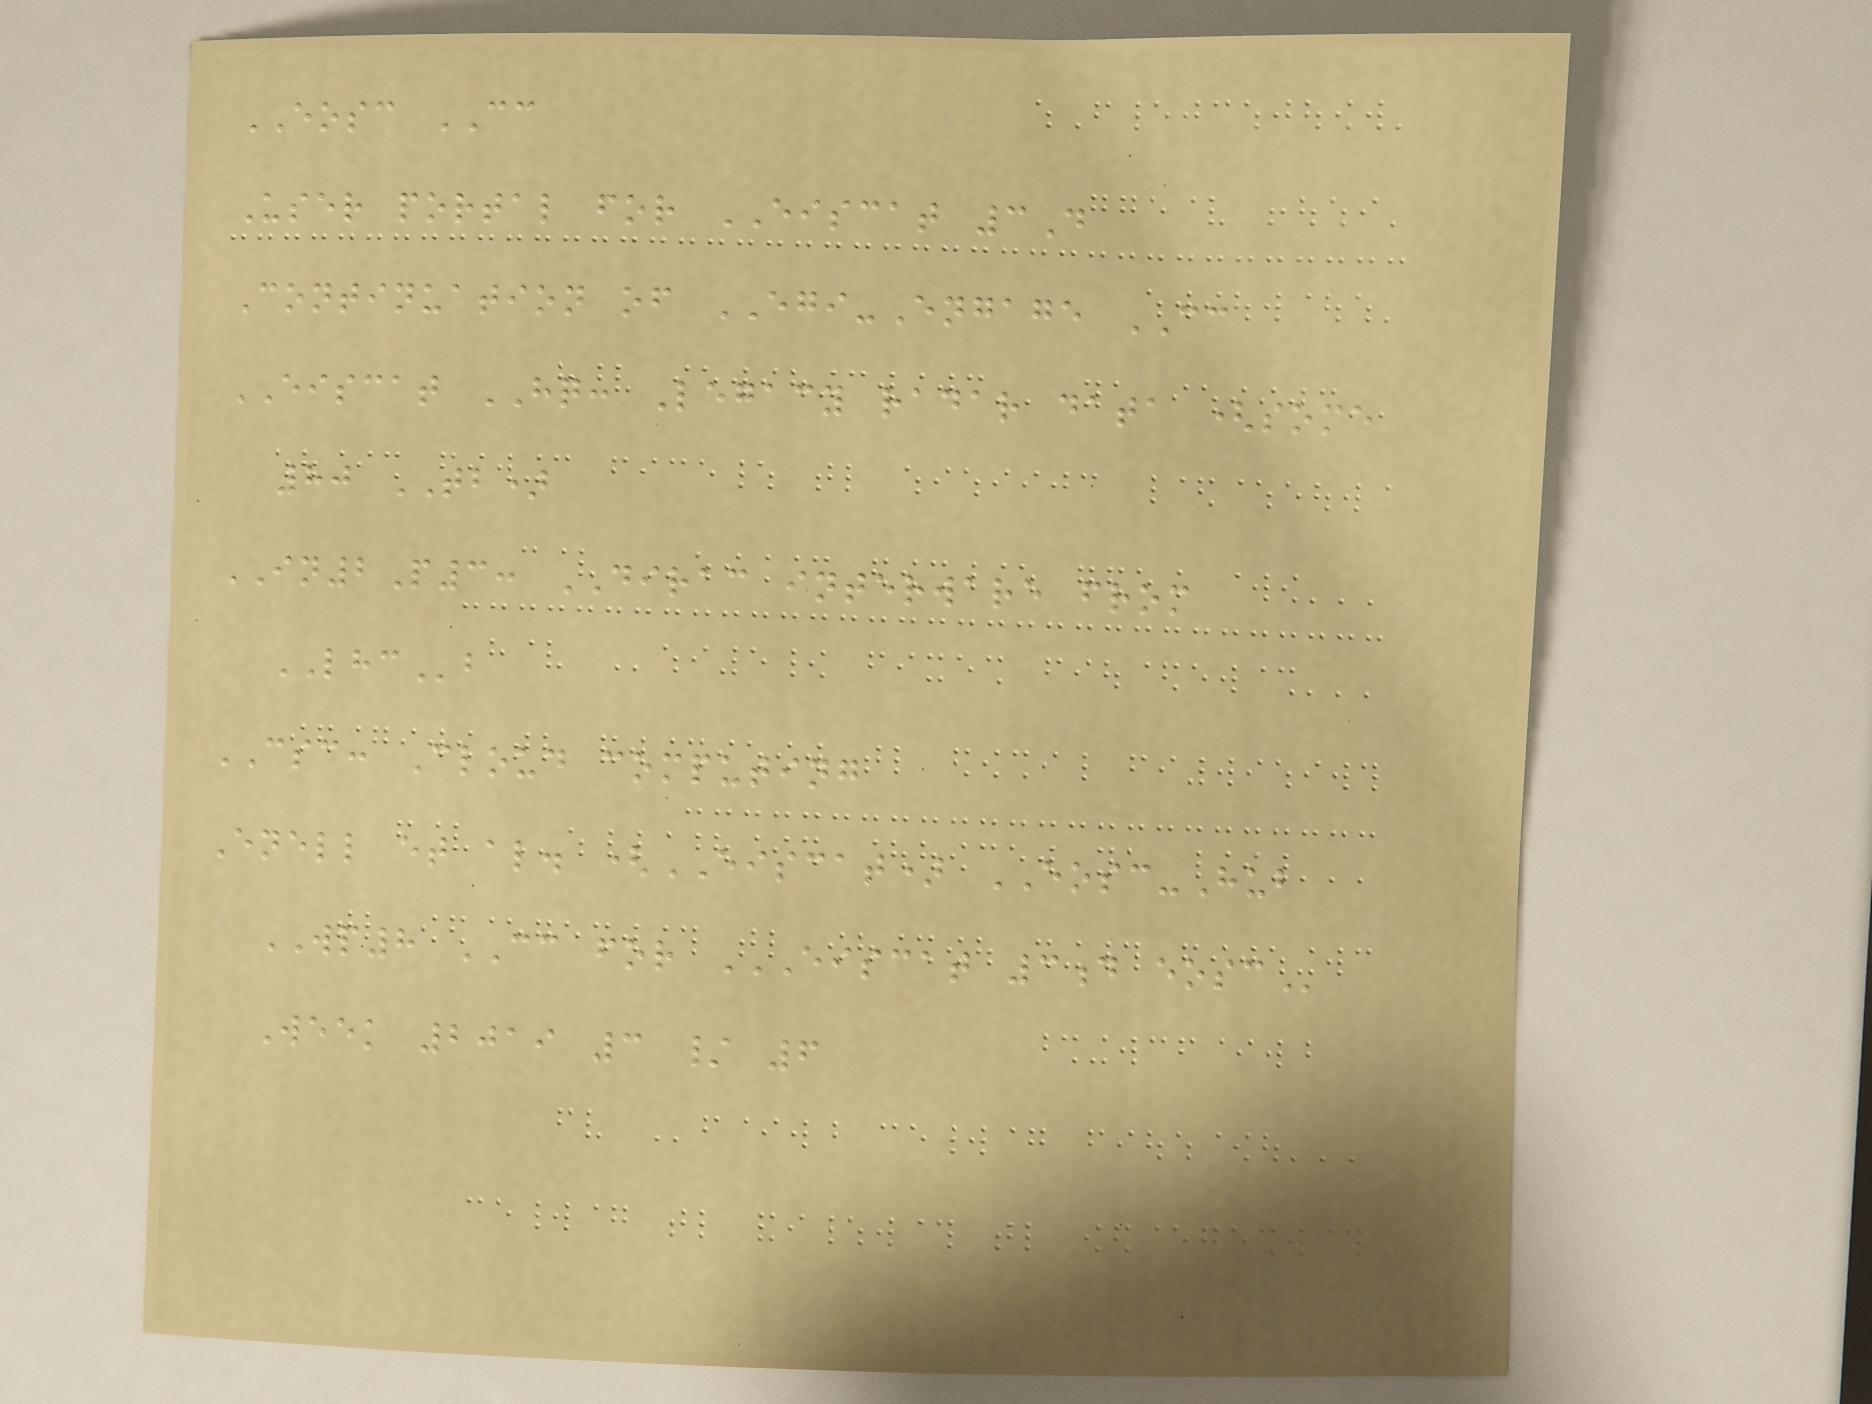EOSC CC
User portal for EISCAT 3D
Continuation of EGI-Engage CC
EISCAT HQ: Legacy radar data (some
80 TB)
IN2P3: DIRAC interware from
LHCb
CSC: Cloud computing
Enell et al. (EISCAT) EOSC-Hub
WP8 CC for EISCAT 3D EOSC
Week 2019 3 / 6
